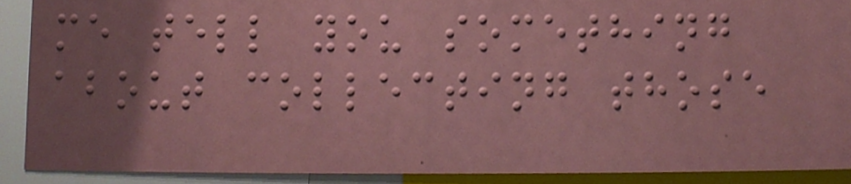me tell you something
about collecting those
